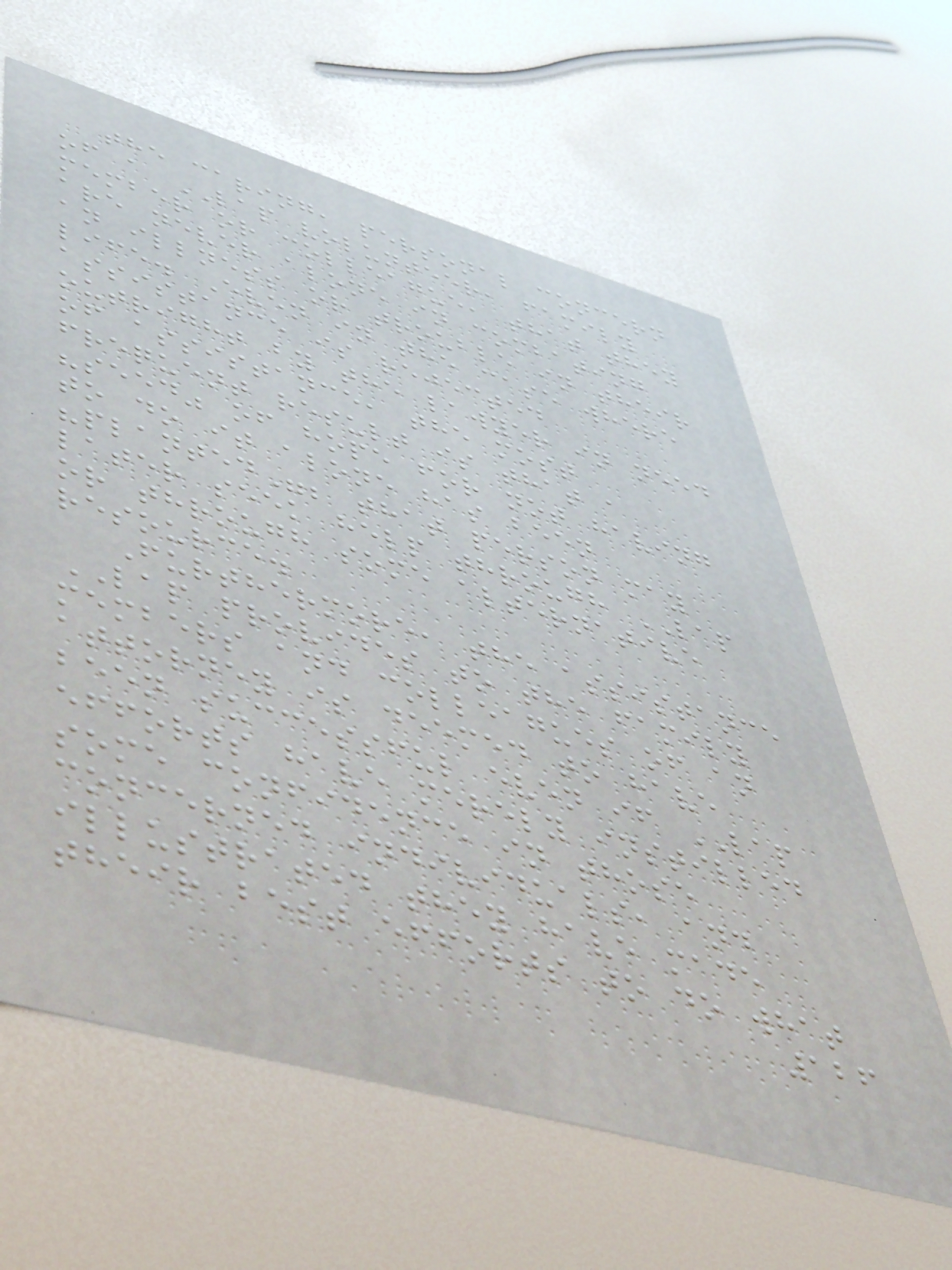the caring, personal concern
of a LAP volunteer, family
member or colleague, that they
are never alone in combating
an illness or trouble in their
life. Even in the case where
assistance is rejected
outright by the lawyer in need
of assistance, the most
frequent result is that a
"seed" of hope for not having
to do it alone has been
"planted"; that person may
later seek help through LAP
or through some alternative
resource.
Furthermore, the assistance
LAP provides to the family
members and colleagues of an
attorney is deemed to have
been successful even if LAP
efforts have merely instilled
some confidence in those
concerned individuals, and
illustrated they have made
their best efforts to do what
126
